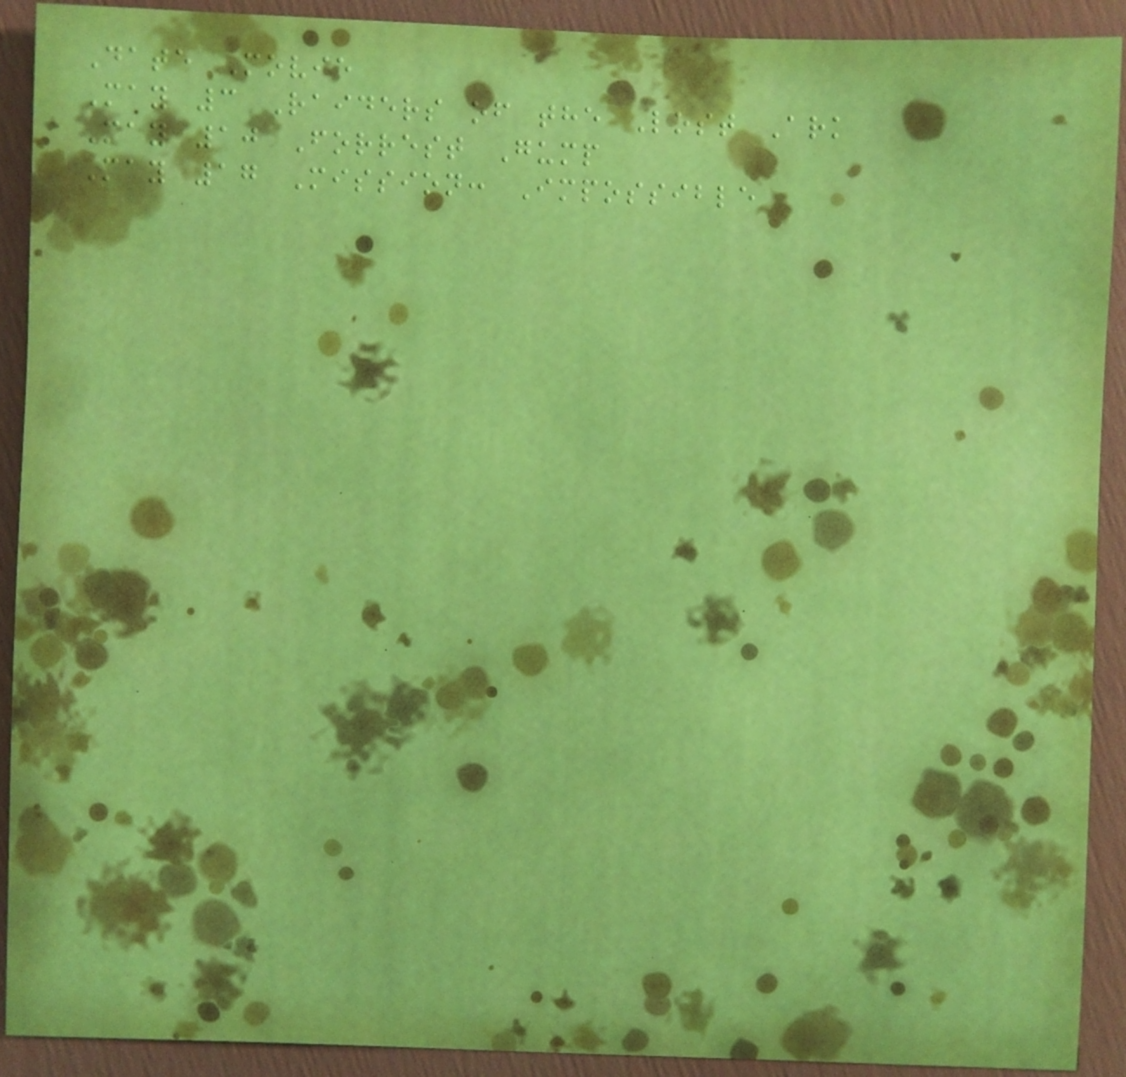Date Movie
May 3 Raiders of the Lost Ark
May 10 Forrest Gump
May 17 Mission: Impossible
